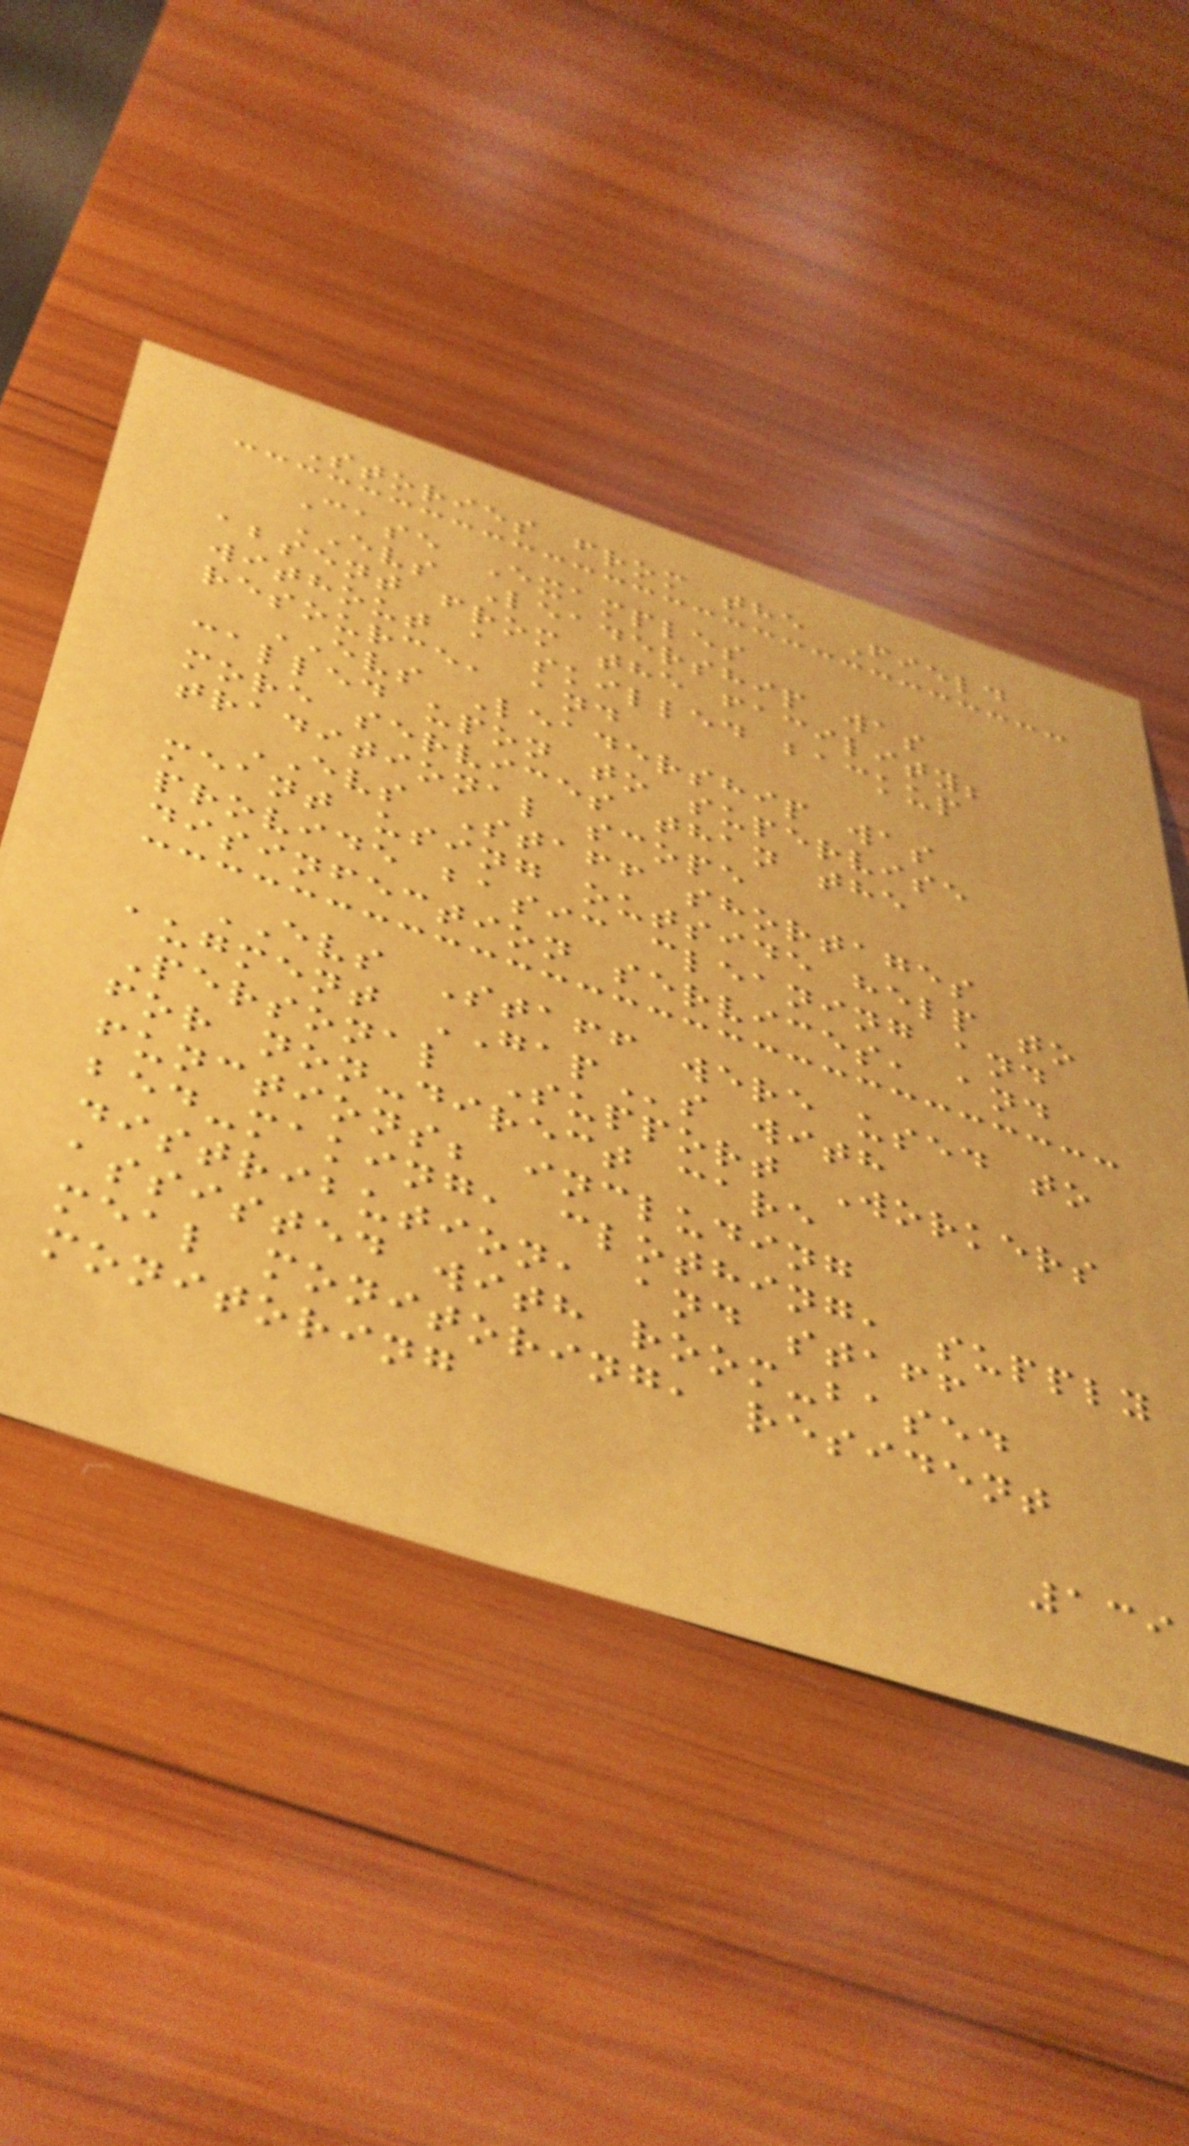Stories from the Field
Case Examples
EVS Leadership was
absent from the facility;
without a skilled backup
resource, and
EVS Leadership was
called upon to supervise
more services than the
traditional scope
EVS Staff shortages
meant using outside help to
provide basic cleaning and
disinfection services, and
EVS Staff were used to
augment GAPs with
Personal Support Workers
for non-direct care
functions; including
bed-making, clothing, supply
distribution, and staff
assisted with room-based
meal monitoring, resident
monitoring
139
